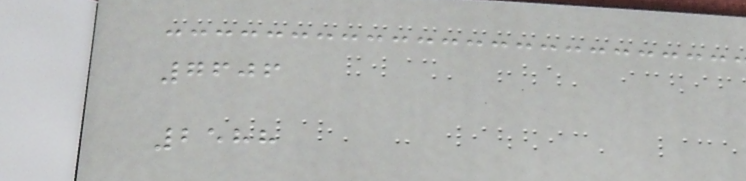7606
2588
